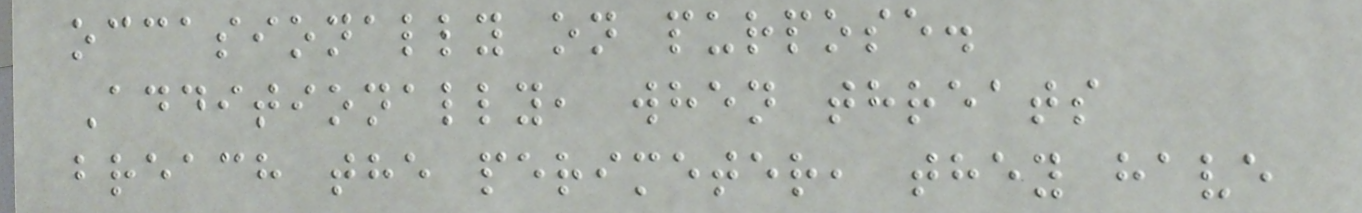occasionally on purpose.
Additionally, when threats
breach the perimeter, they have
